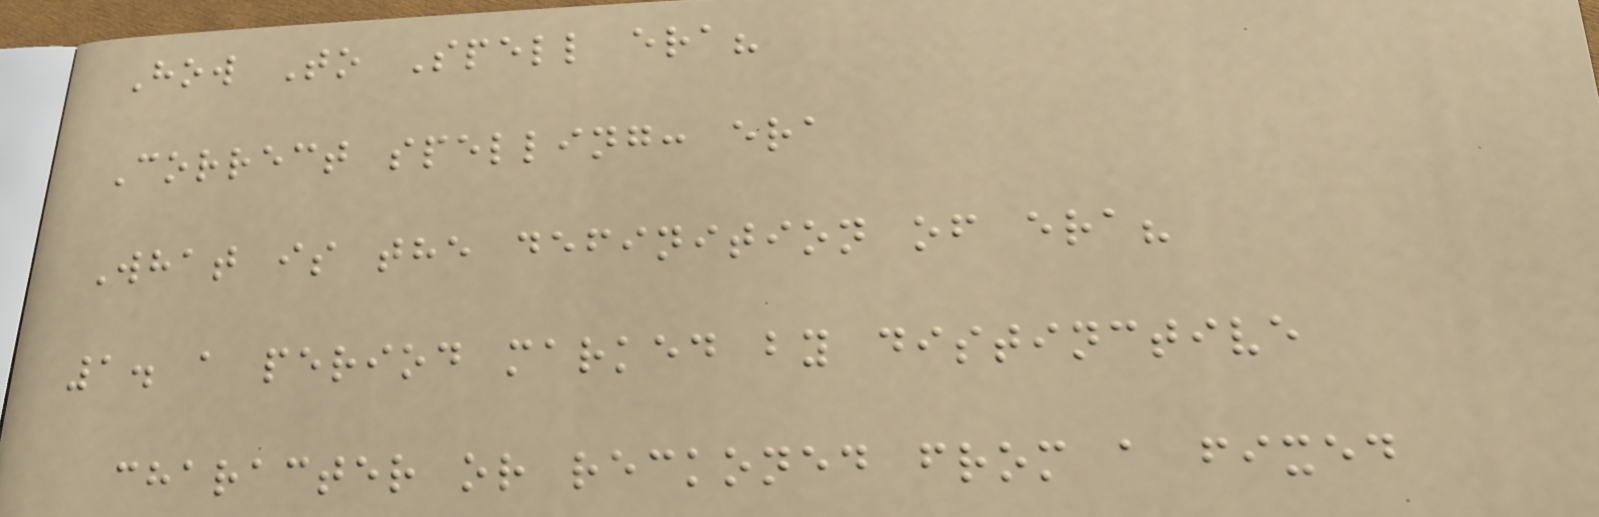How To Spell era?
Correct spelling: era
What is the definition of era?
1. a period marked by distinctive
character or reckoned from a fixed
